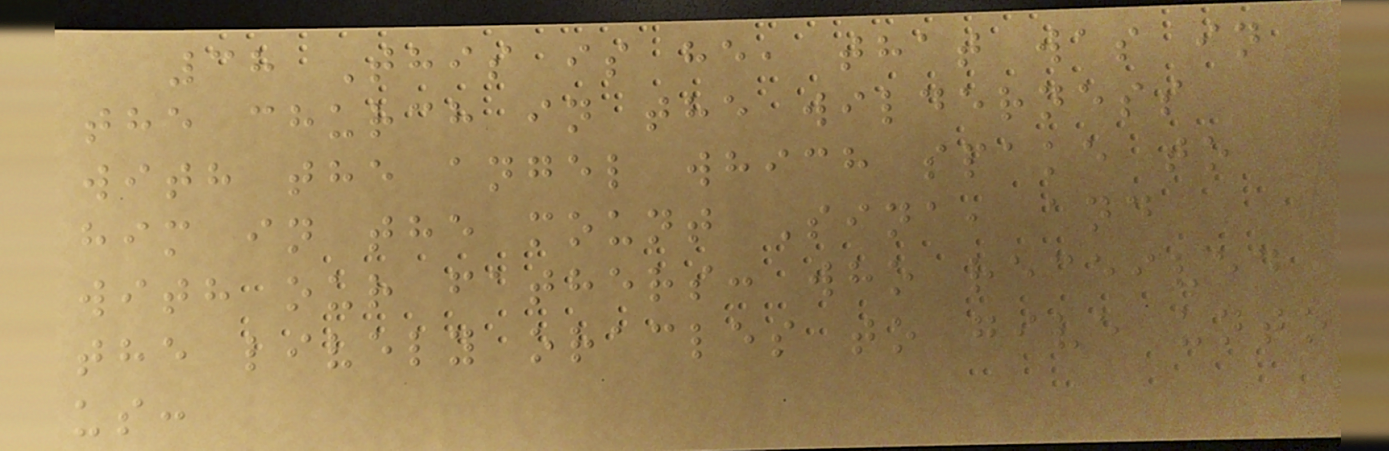38 This is he, that was in
the church in the wilderness
with the angel which spake to
him in the mount Sina, and
with our fathers: who received
the lively oracles to give unto
us:
